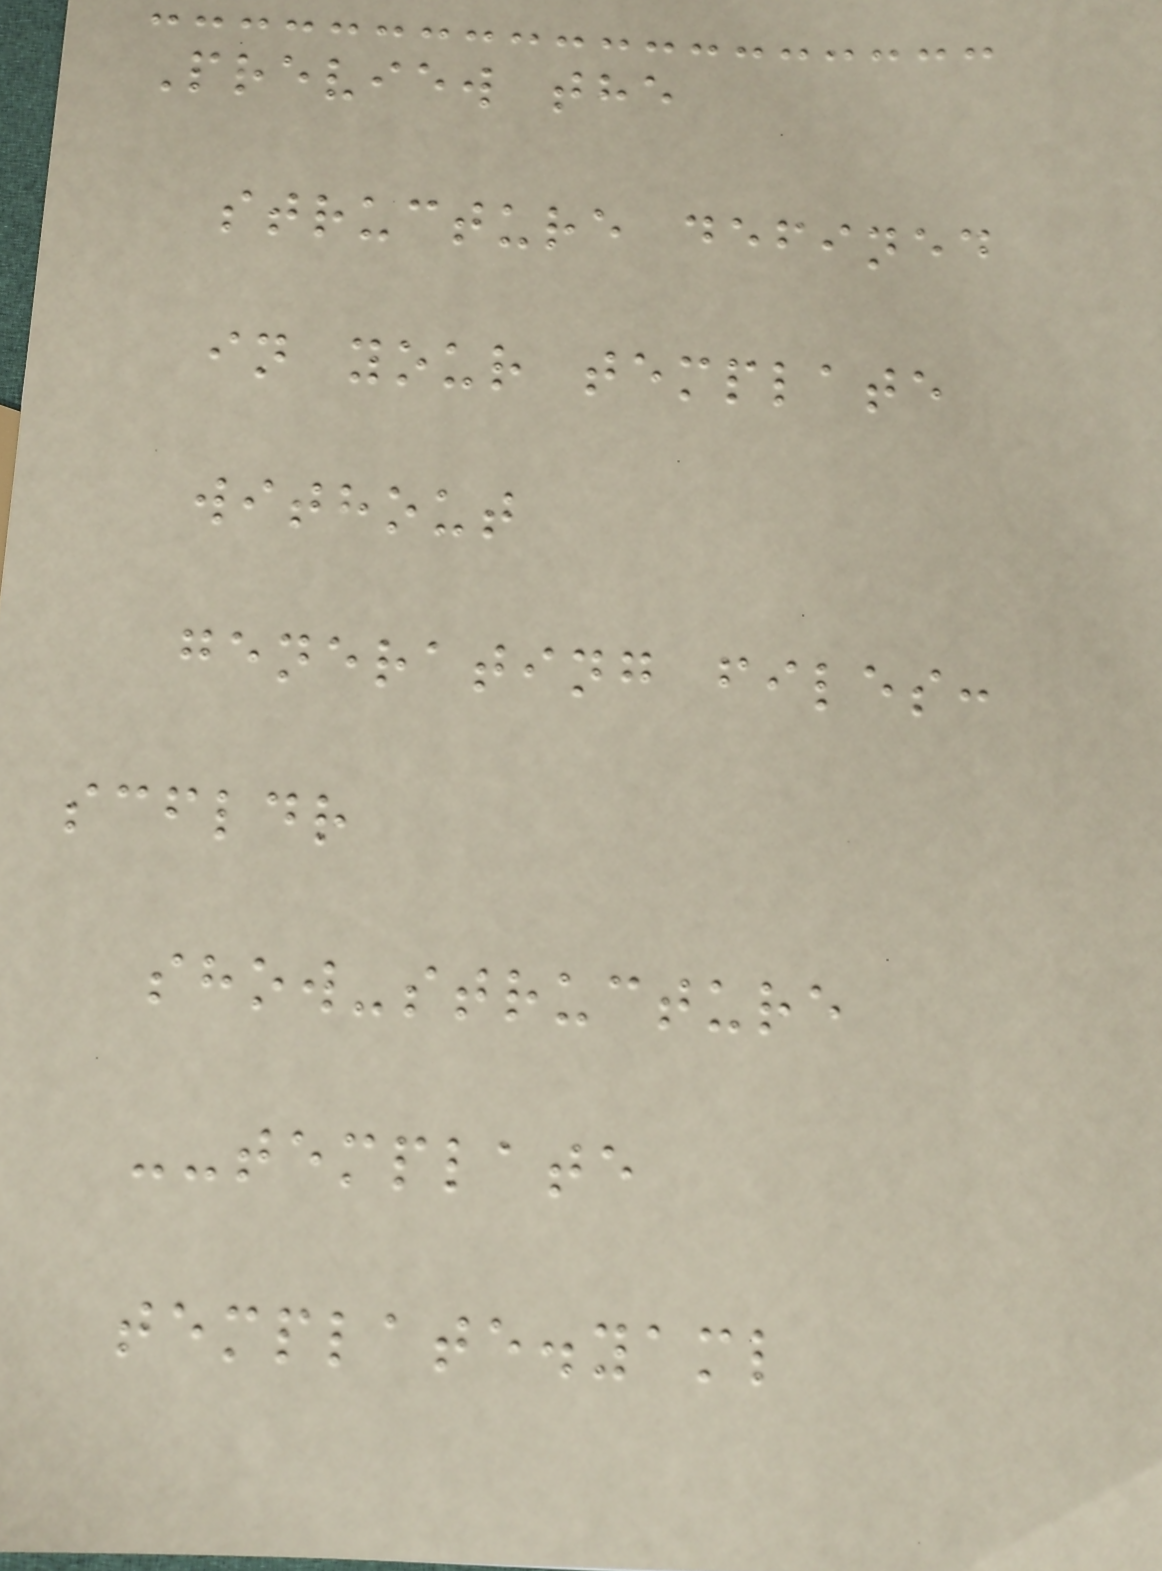Preview the
structure defined
in your template
without
generating files:
scfldr
show-structure
--template
template.yaml
